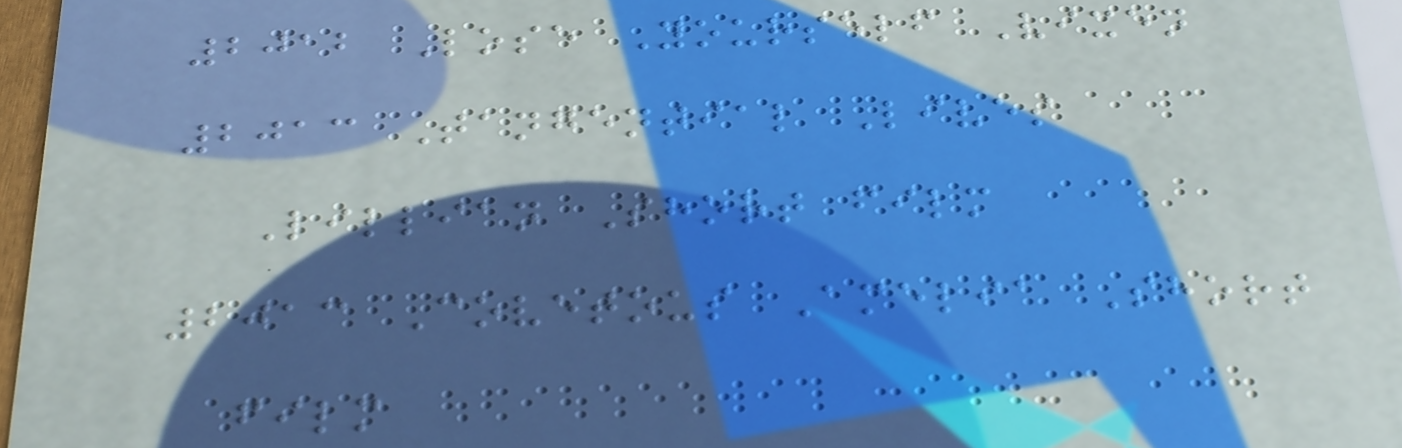2012 Lose Yourself Vixen
2013 Tangential Lives
Lillian Short film
2013 Covetous Amelia Short
film
